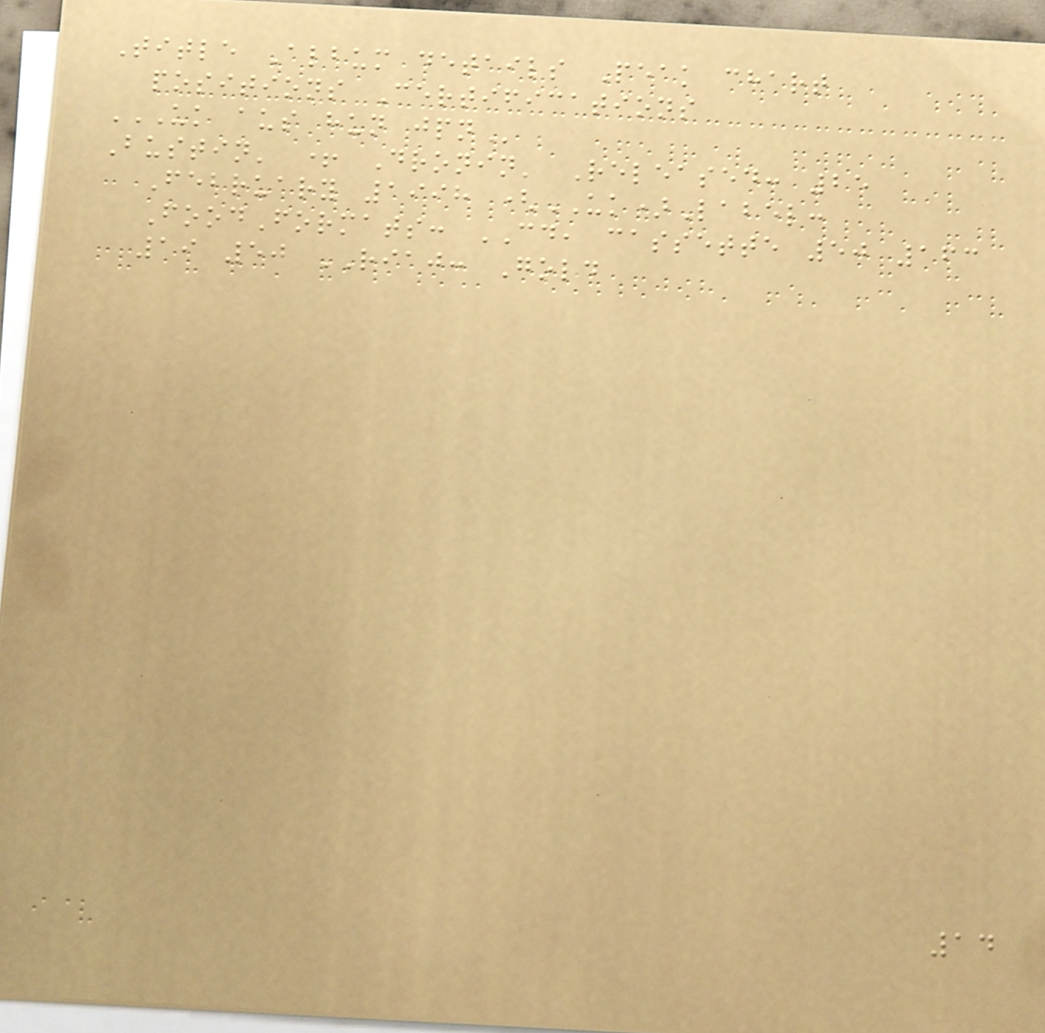Title Album details Peak chart
positions Certifications
UK AUS HUN JPN
Bustin' + Dronin' Released: 25
February 1998 (UK)Label:
FoodFormats: CD, cassette 50 163
19 50 RIAJ: Gold
14
